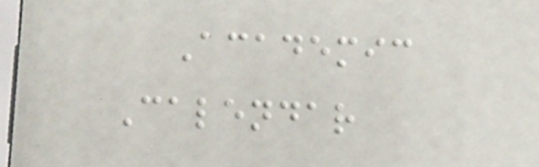Academic
Calendar
